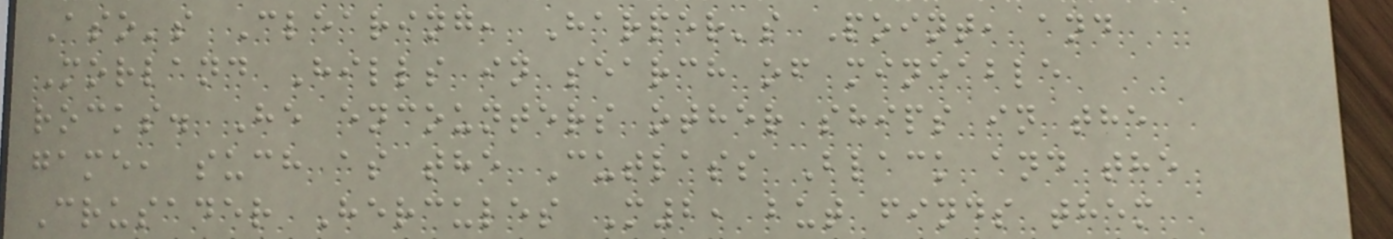Aso's Clearing, Harper's Point, and
Morland Hills in search of mineable
rocks. He encounters other ships in the
game, such as the Cutlass Black and the
Crusader Hercules M2, but finds them
